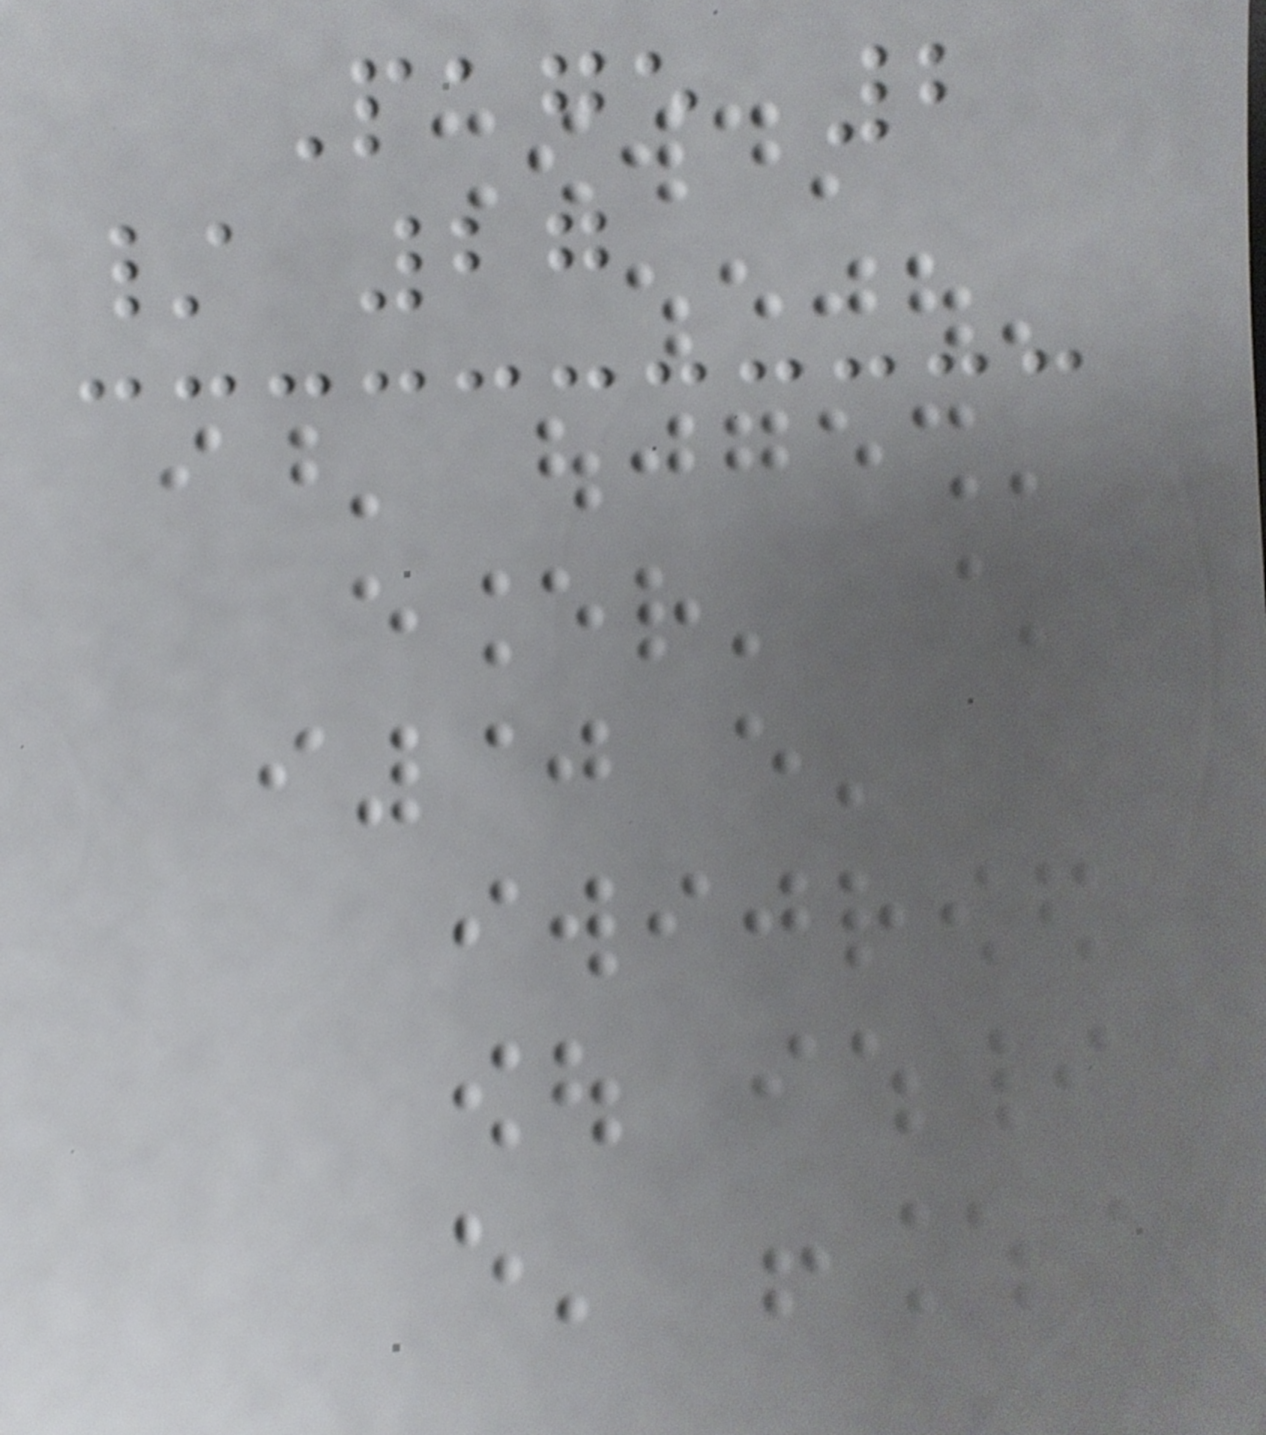Page 2
/ 27
